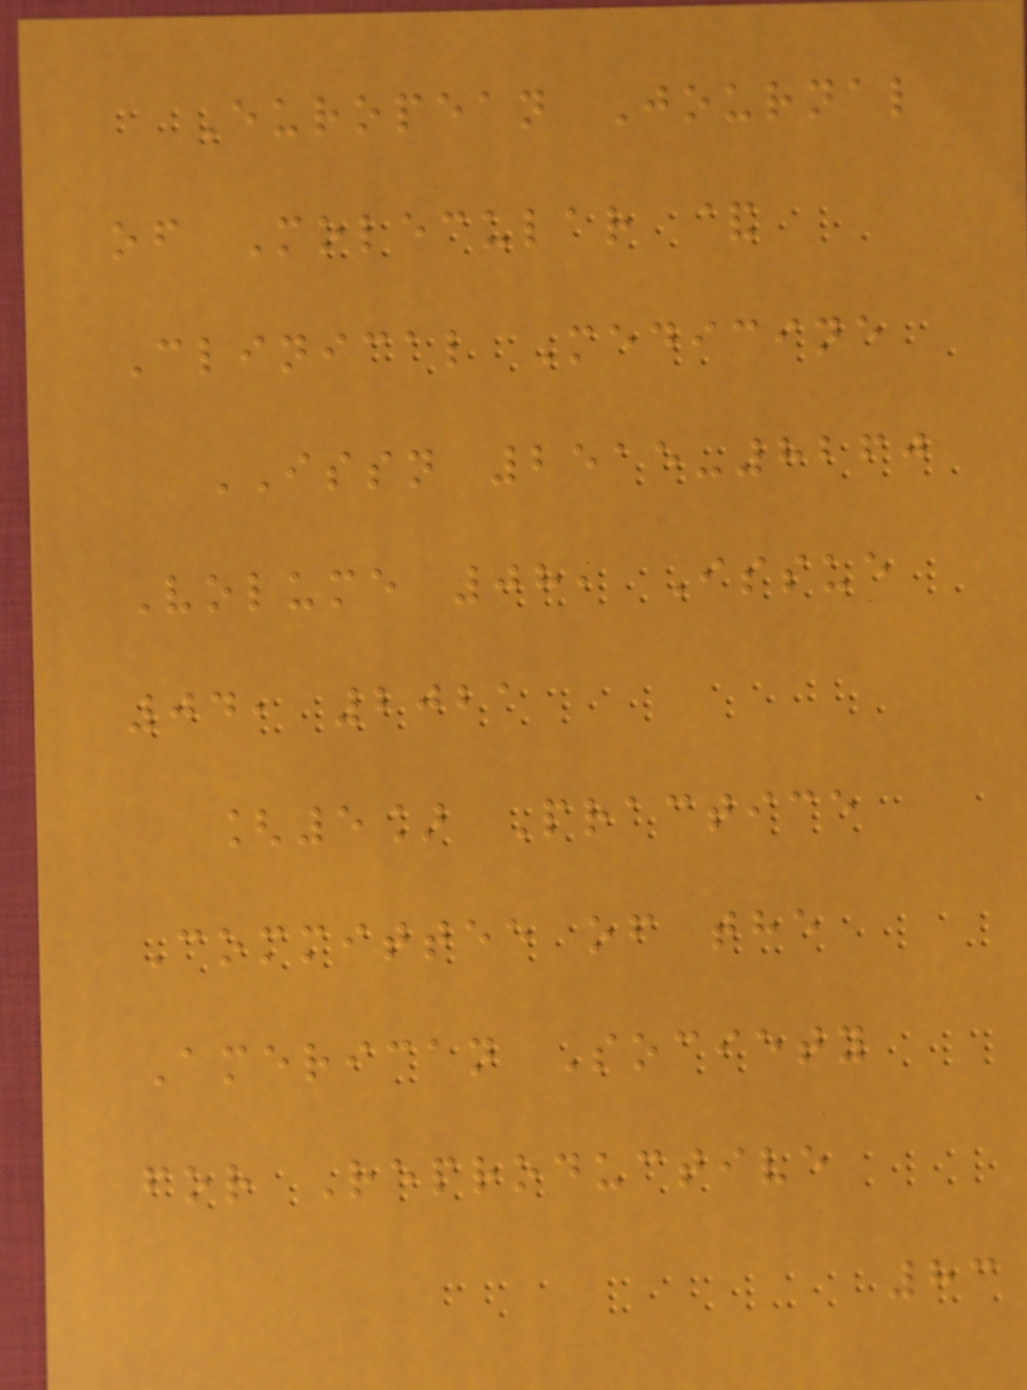European Journal
of Molecular &
Clinical Medicine
ISSN 2515-8260
Volume 08, Issue
04, 2021
[5] Practice
Committee of the
American Society
for Reproductive
83
